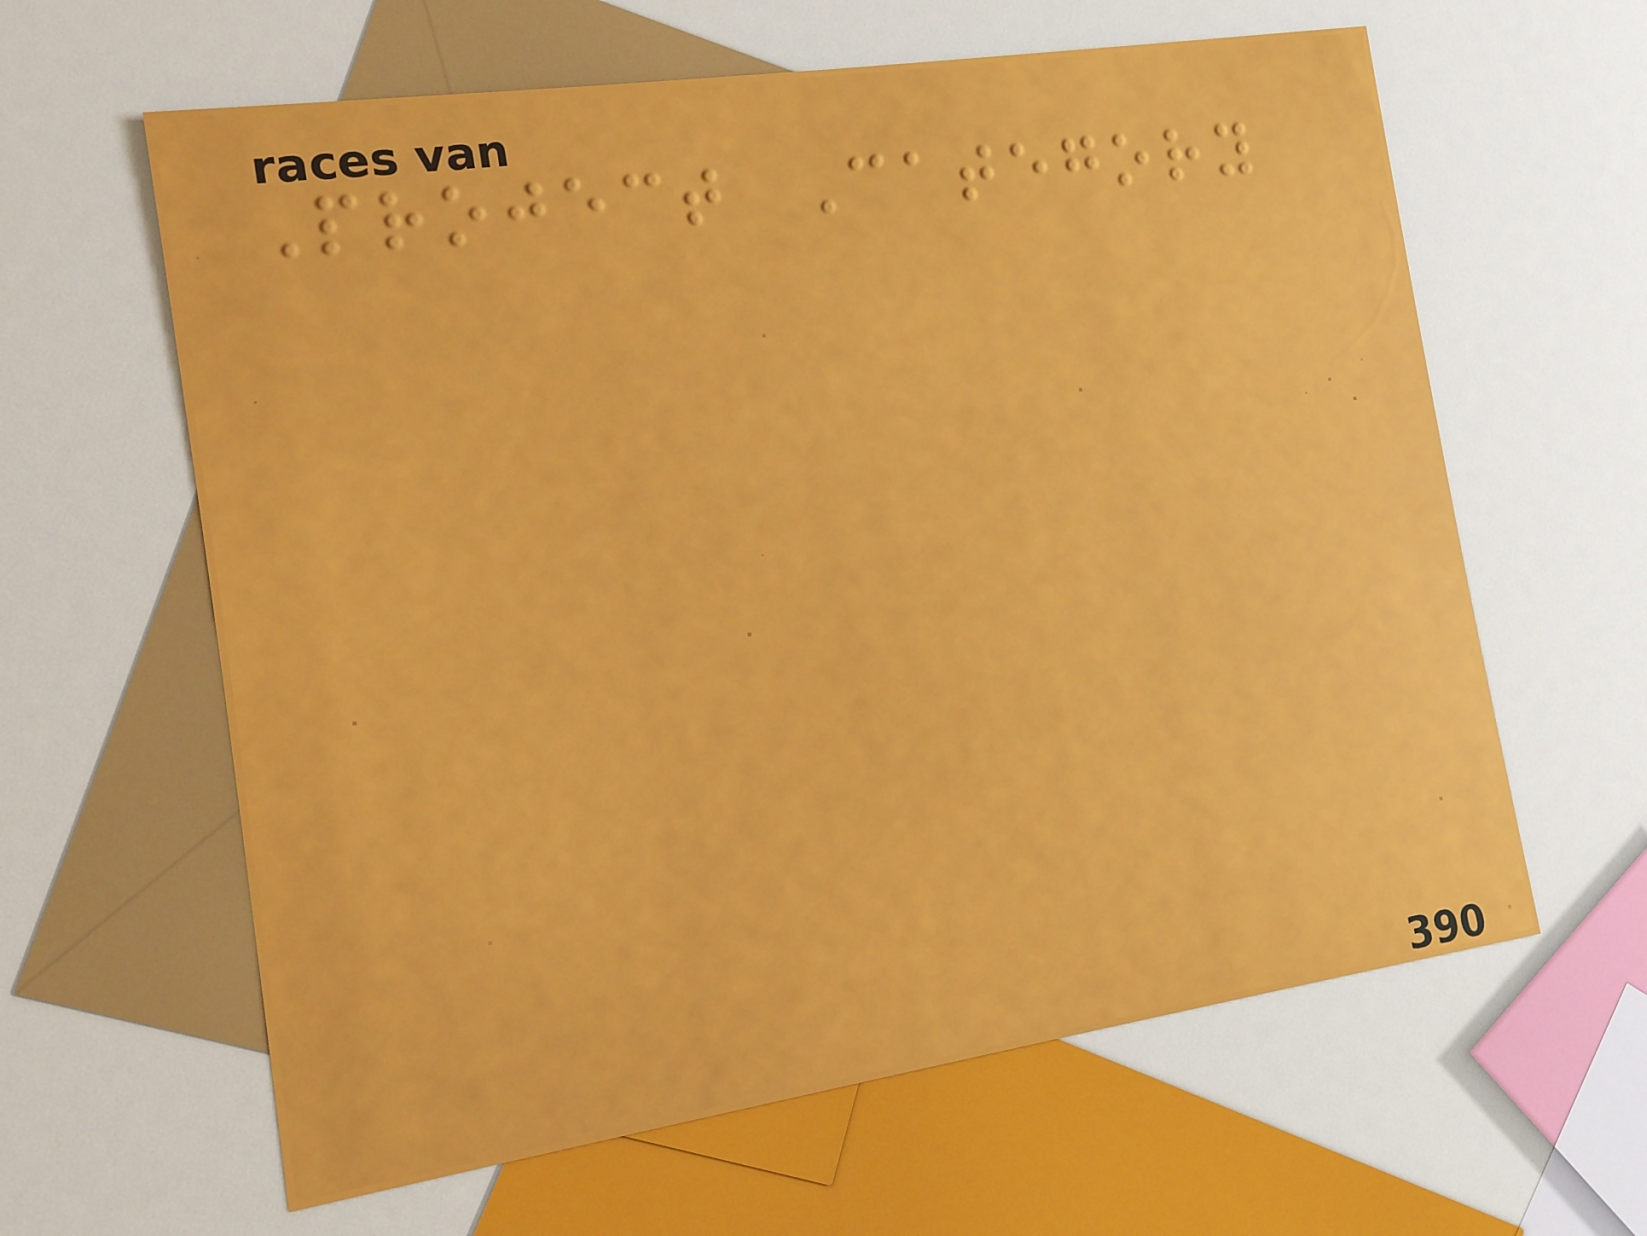Project Category
